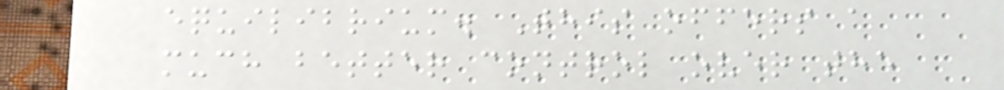equilibrium. This offers a
much better control over the
